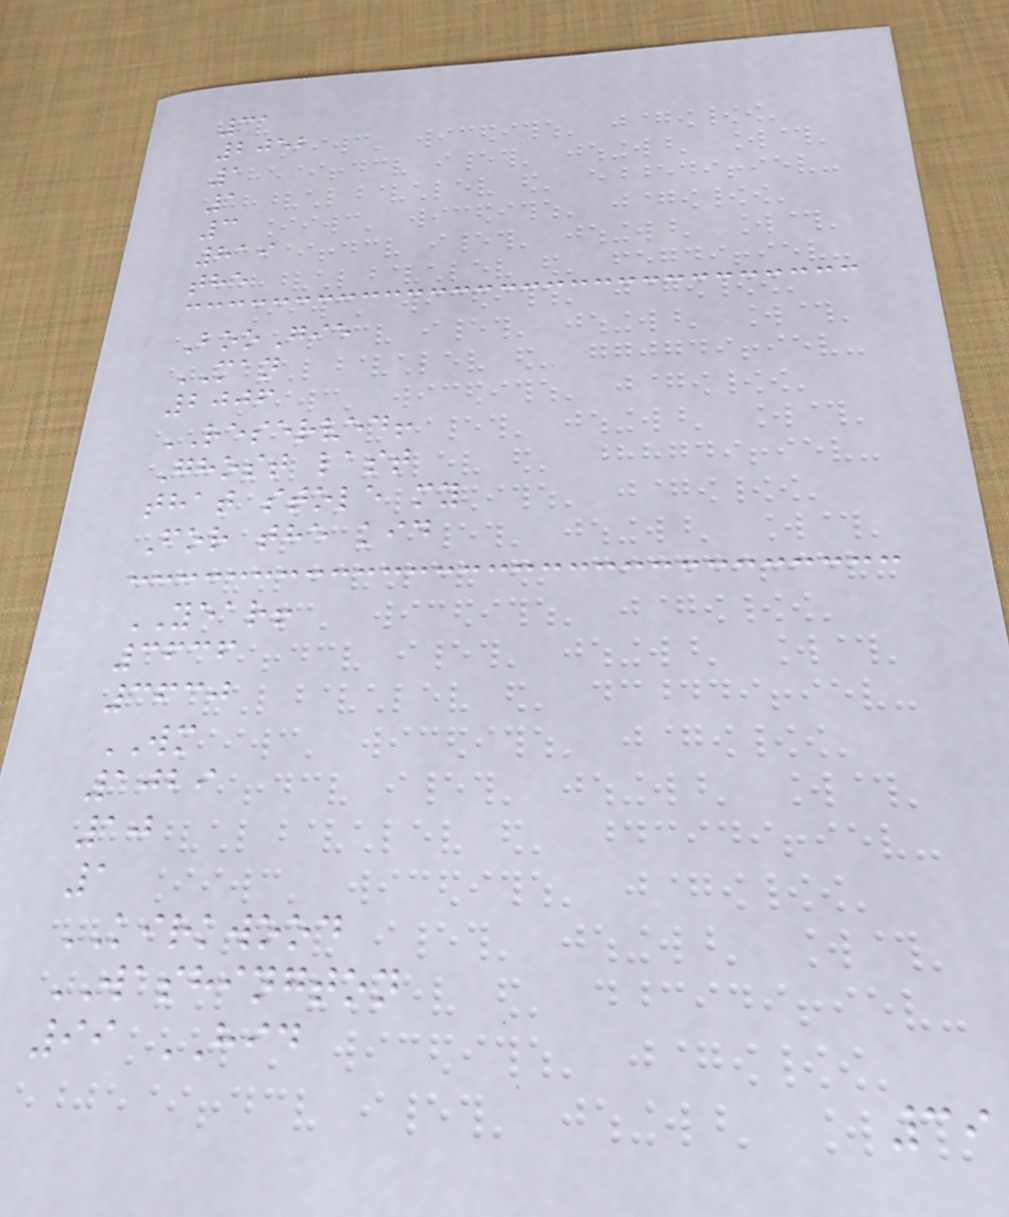31
2052
1
1
3
819
the
BooGie
MAN
2006
RESERVED!
Ghost last
that stole my
For the kid
YEAR!
3636
3630
WM
1029
10
1
KIRKWOOD
WASHINGTON
99 HID
39
